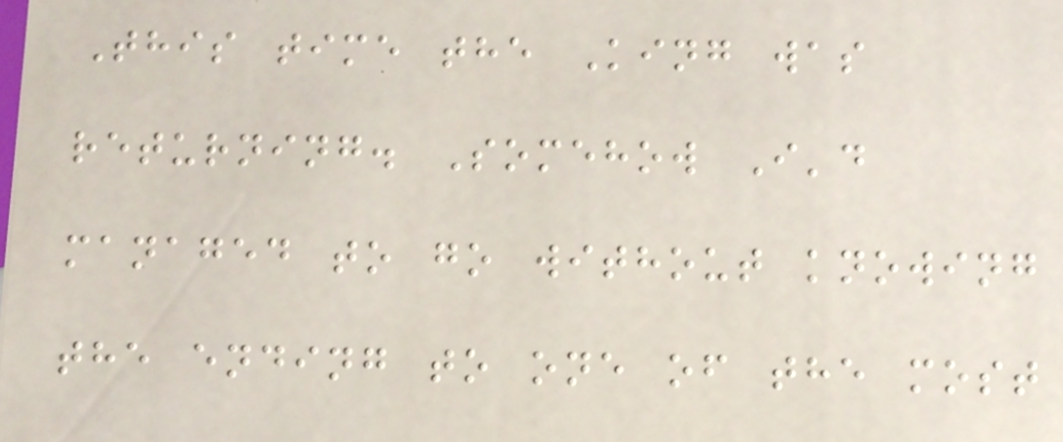This time the King was
returning. Somehow I'd
managed to go without knowing
the ending to one of the most
